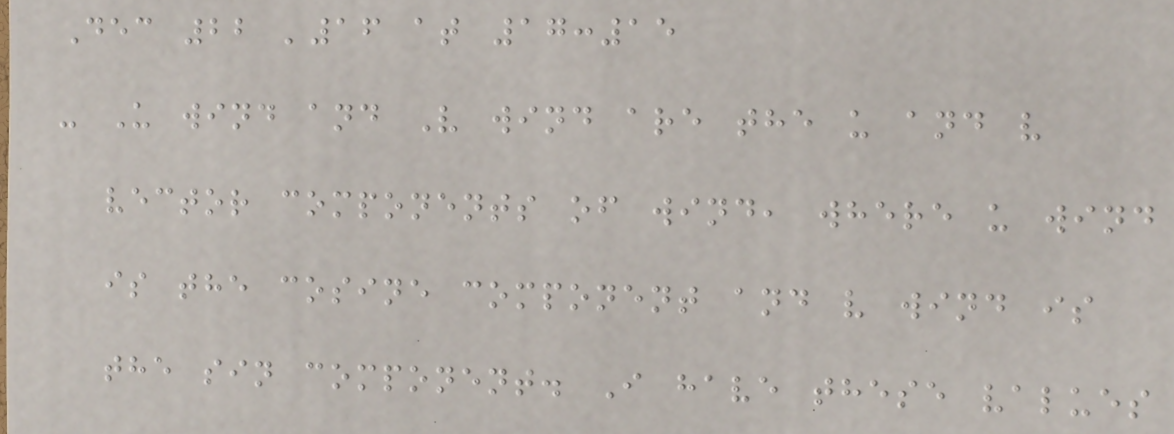Dec 22 '16 at 17:15
- U wind and V wind are the u and v
vector components of wind, where u wind
is the cosine component and v wind is
the sin component. I have these values
